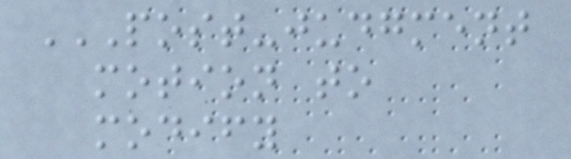POST-JUDGMENT
MOTION TO
MODIFY
